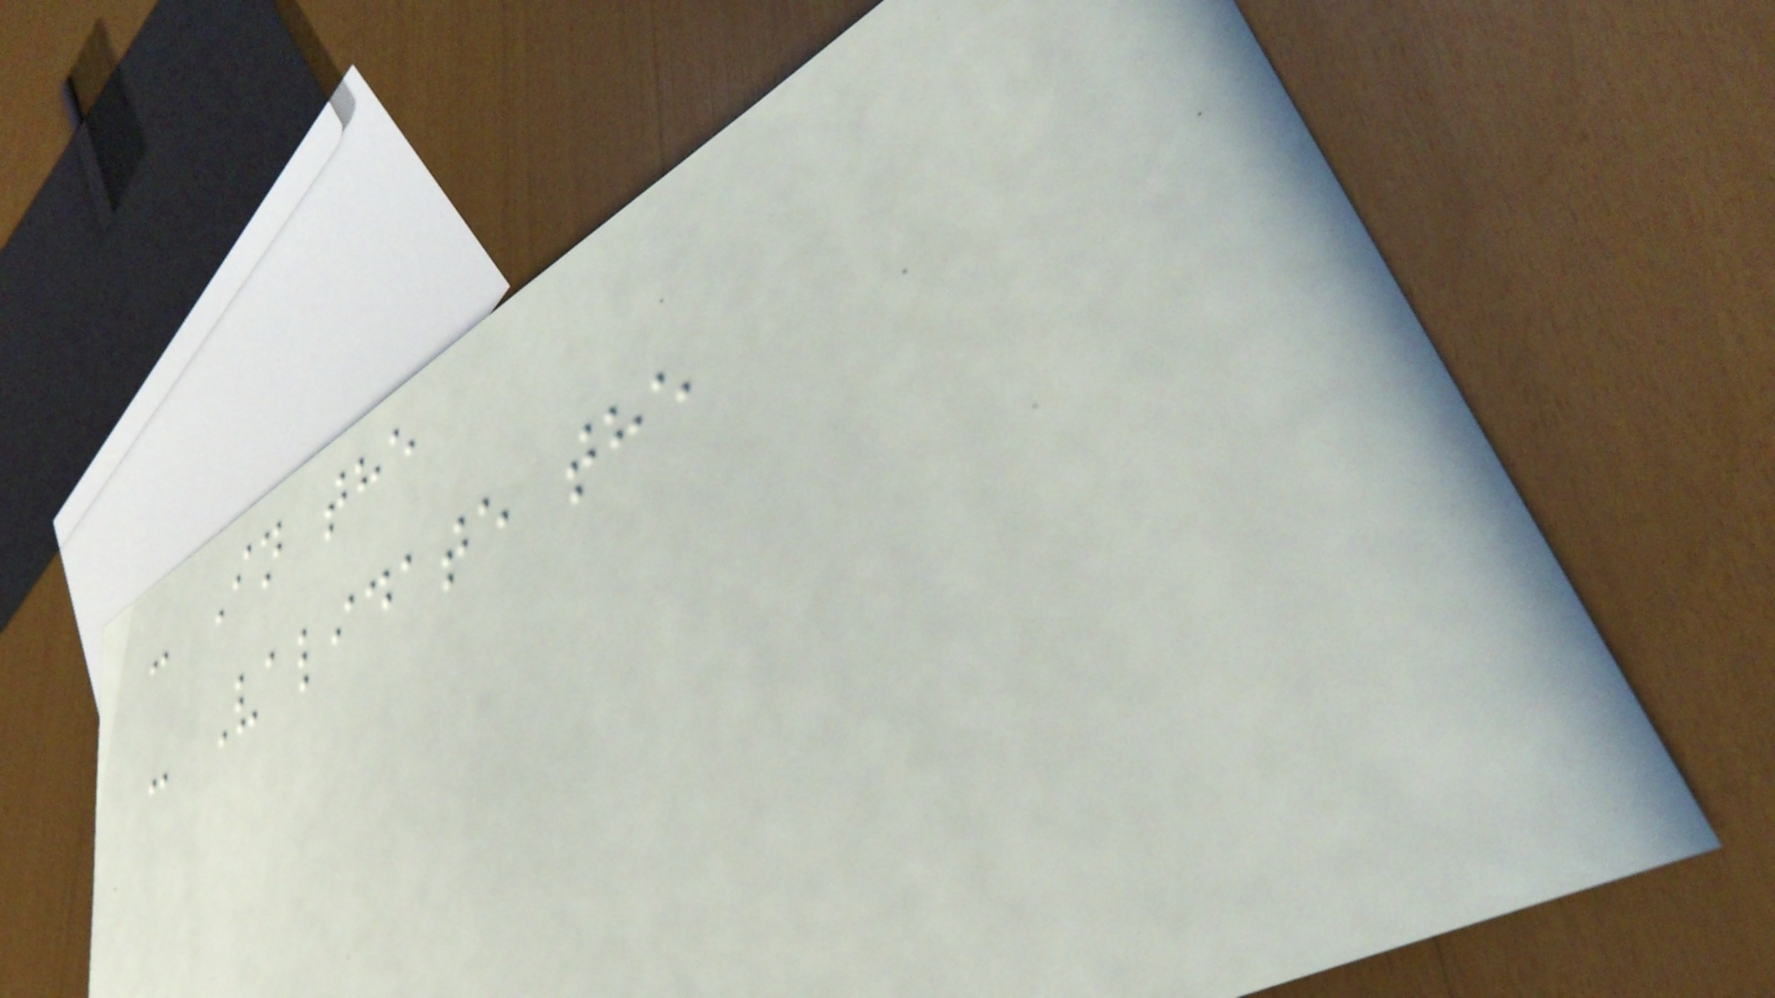- In the
- Validate the
